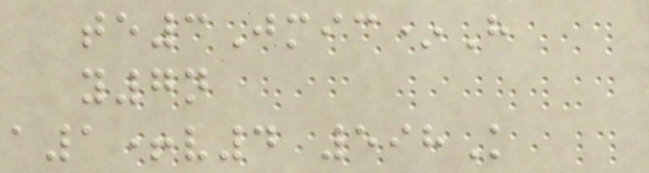te3Jmic*H
y7n
a1+v4 598K
